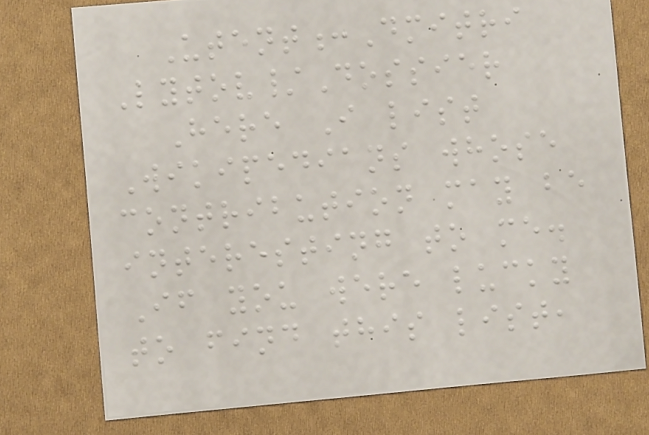Utent:Dmitri
Lytov/Dossier
Here I list
Wikipedians whose
contribution may be
interesting to me.
If you were lucky
to find this list,
